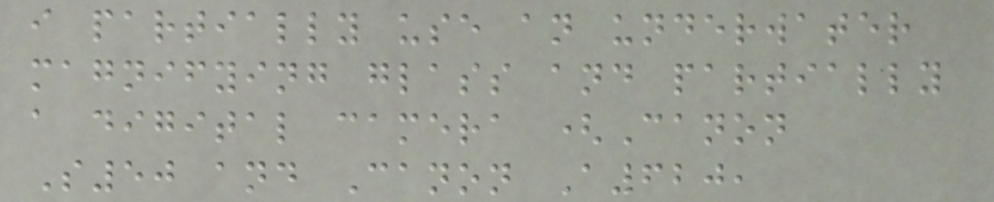i partially use an underwater
magnifying glass and partially
a digital camera (Canon
S50 and Canon A620,
